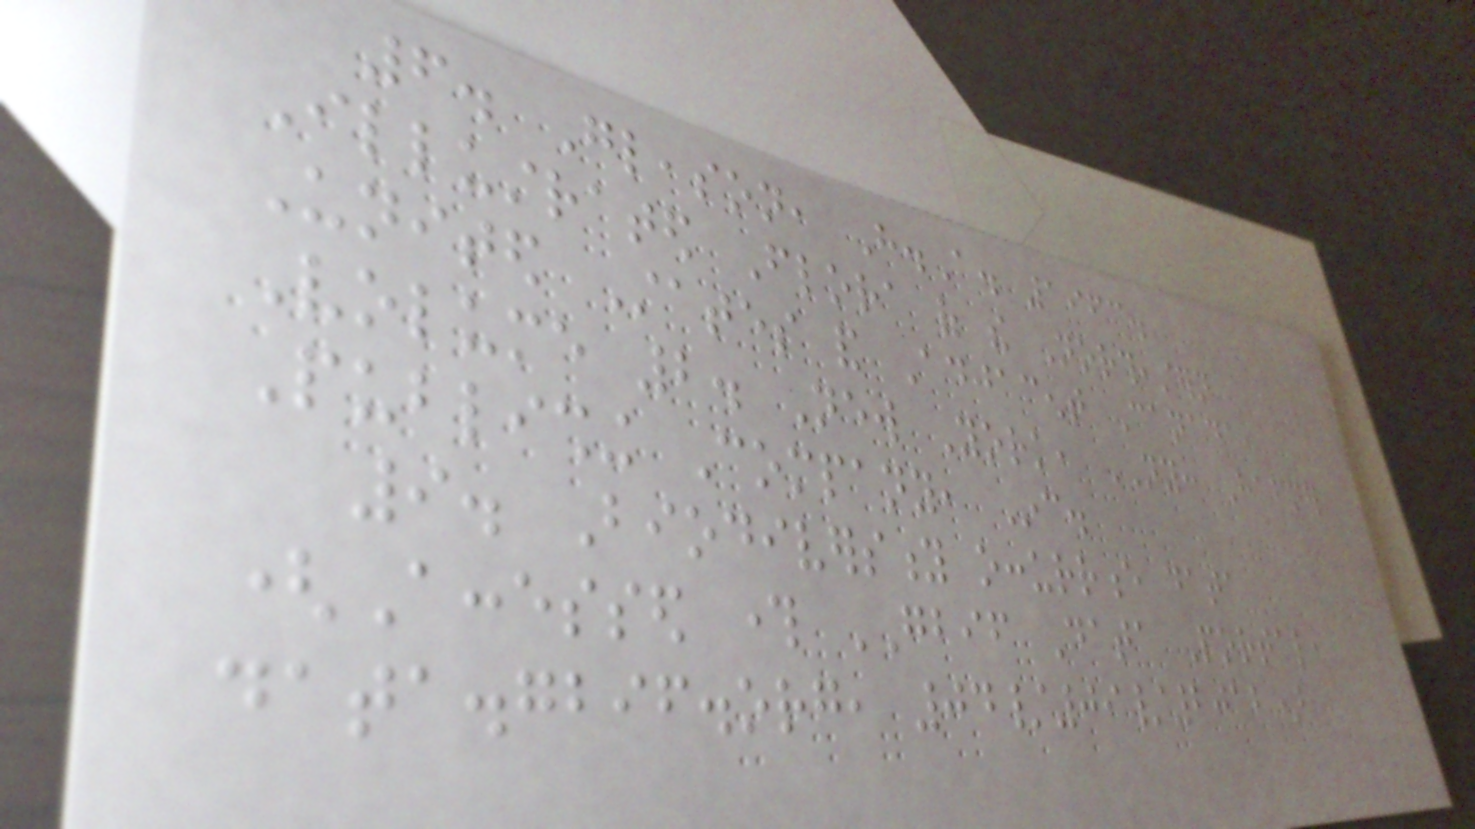6. Gleason, H.A. 1963.
Illustrated Flora of the Northeastern
United States and Adjacent Canada,
Volume 2. New York, NY: Hafner
Publishing Company, Inc.
9. Biodiversity occurrence data
(Accessed through GBIF Data Portal,
data.gbif.org, 04/09/2012)
